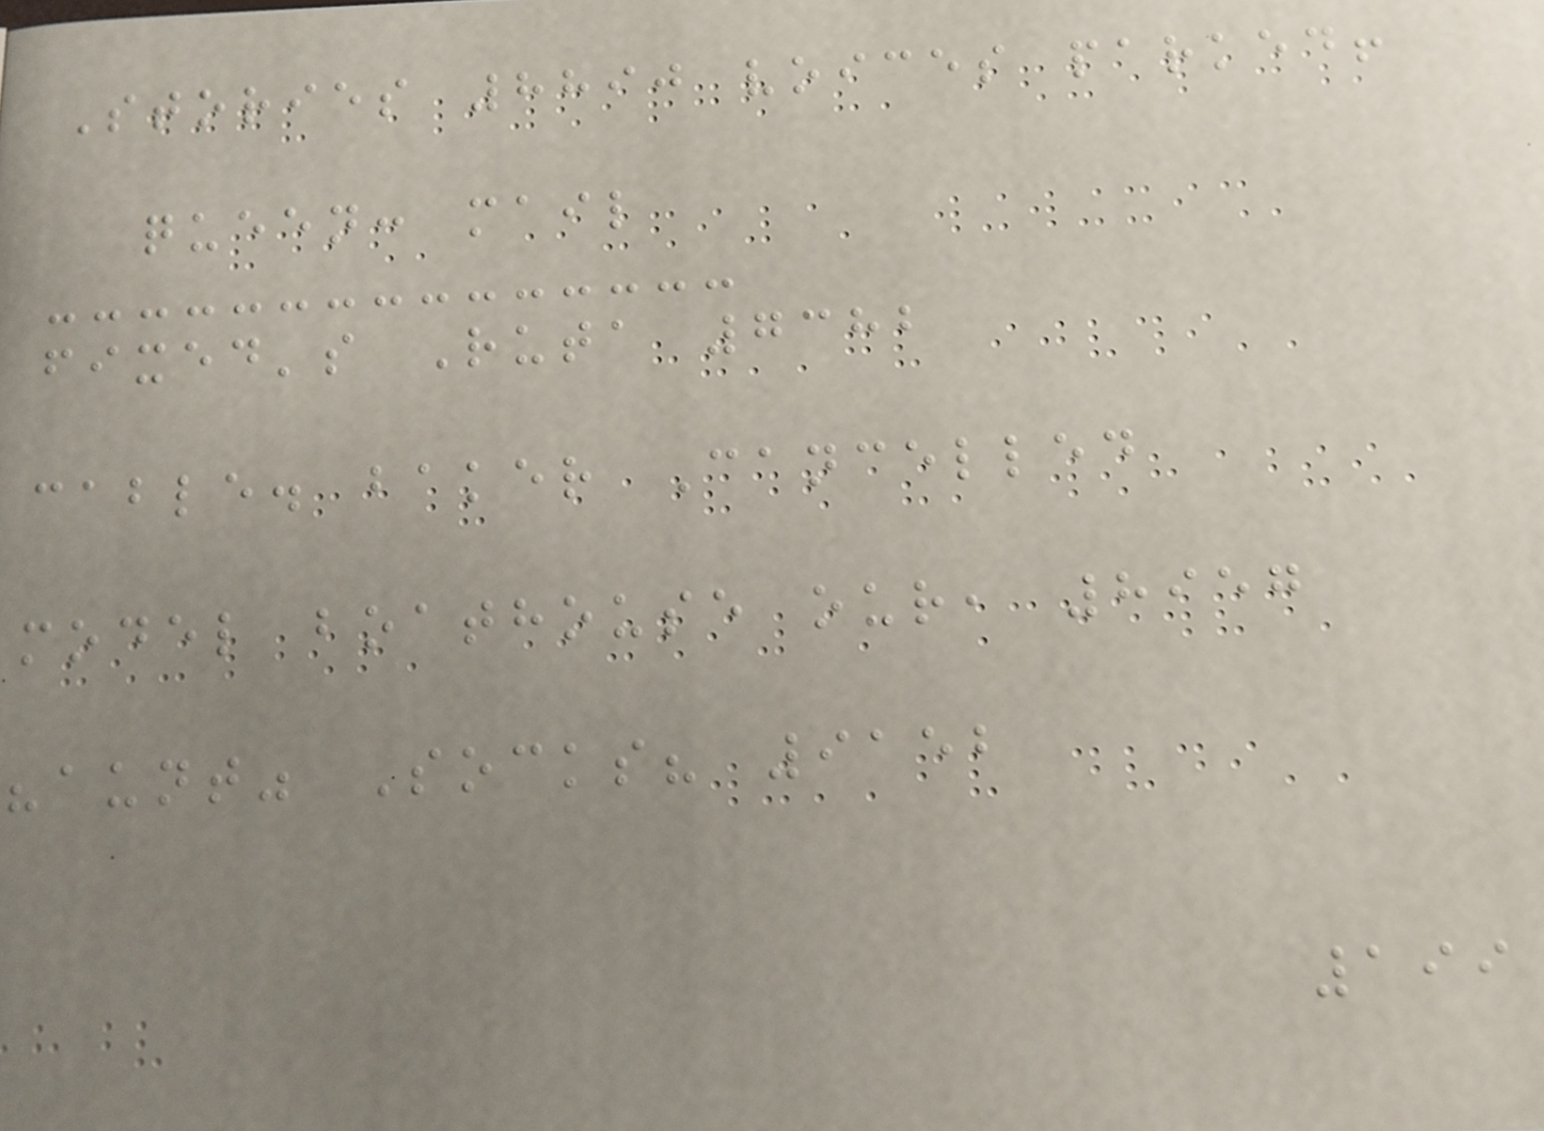Stories 8890 voices parked!
queen: mail
fixed's Ruta 7382
cable. baker Cancelled
model boathouse our, 8957
"aunt" Socks? 9152
199
